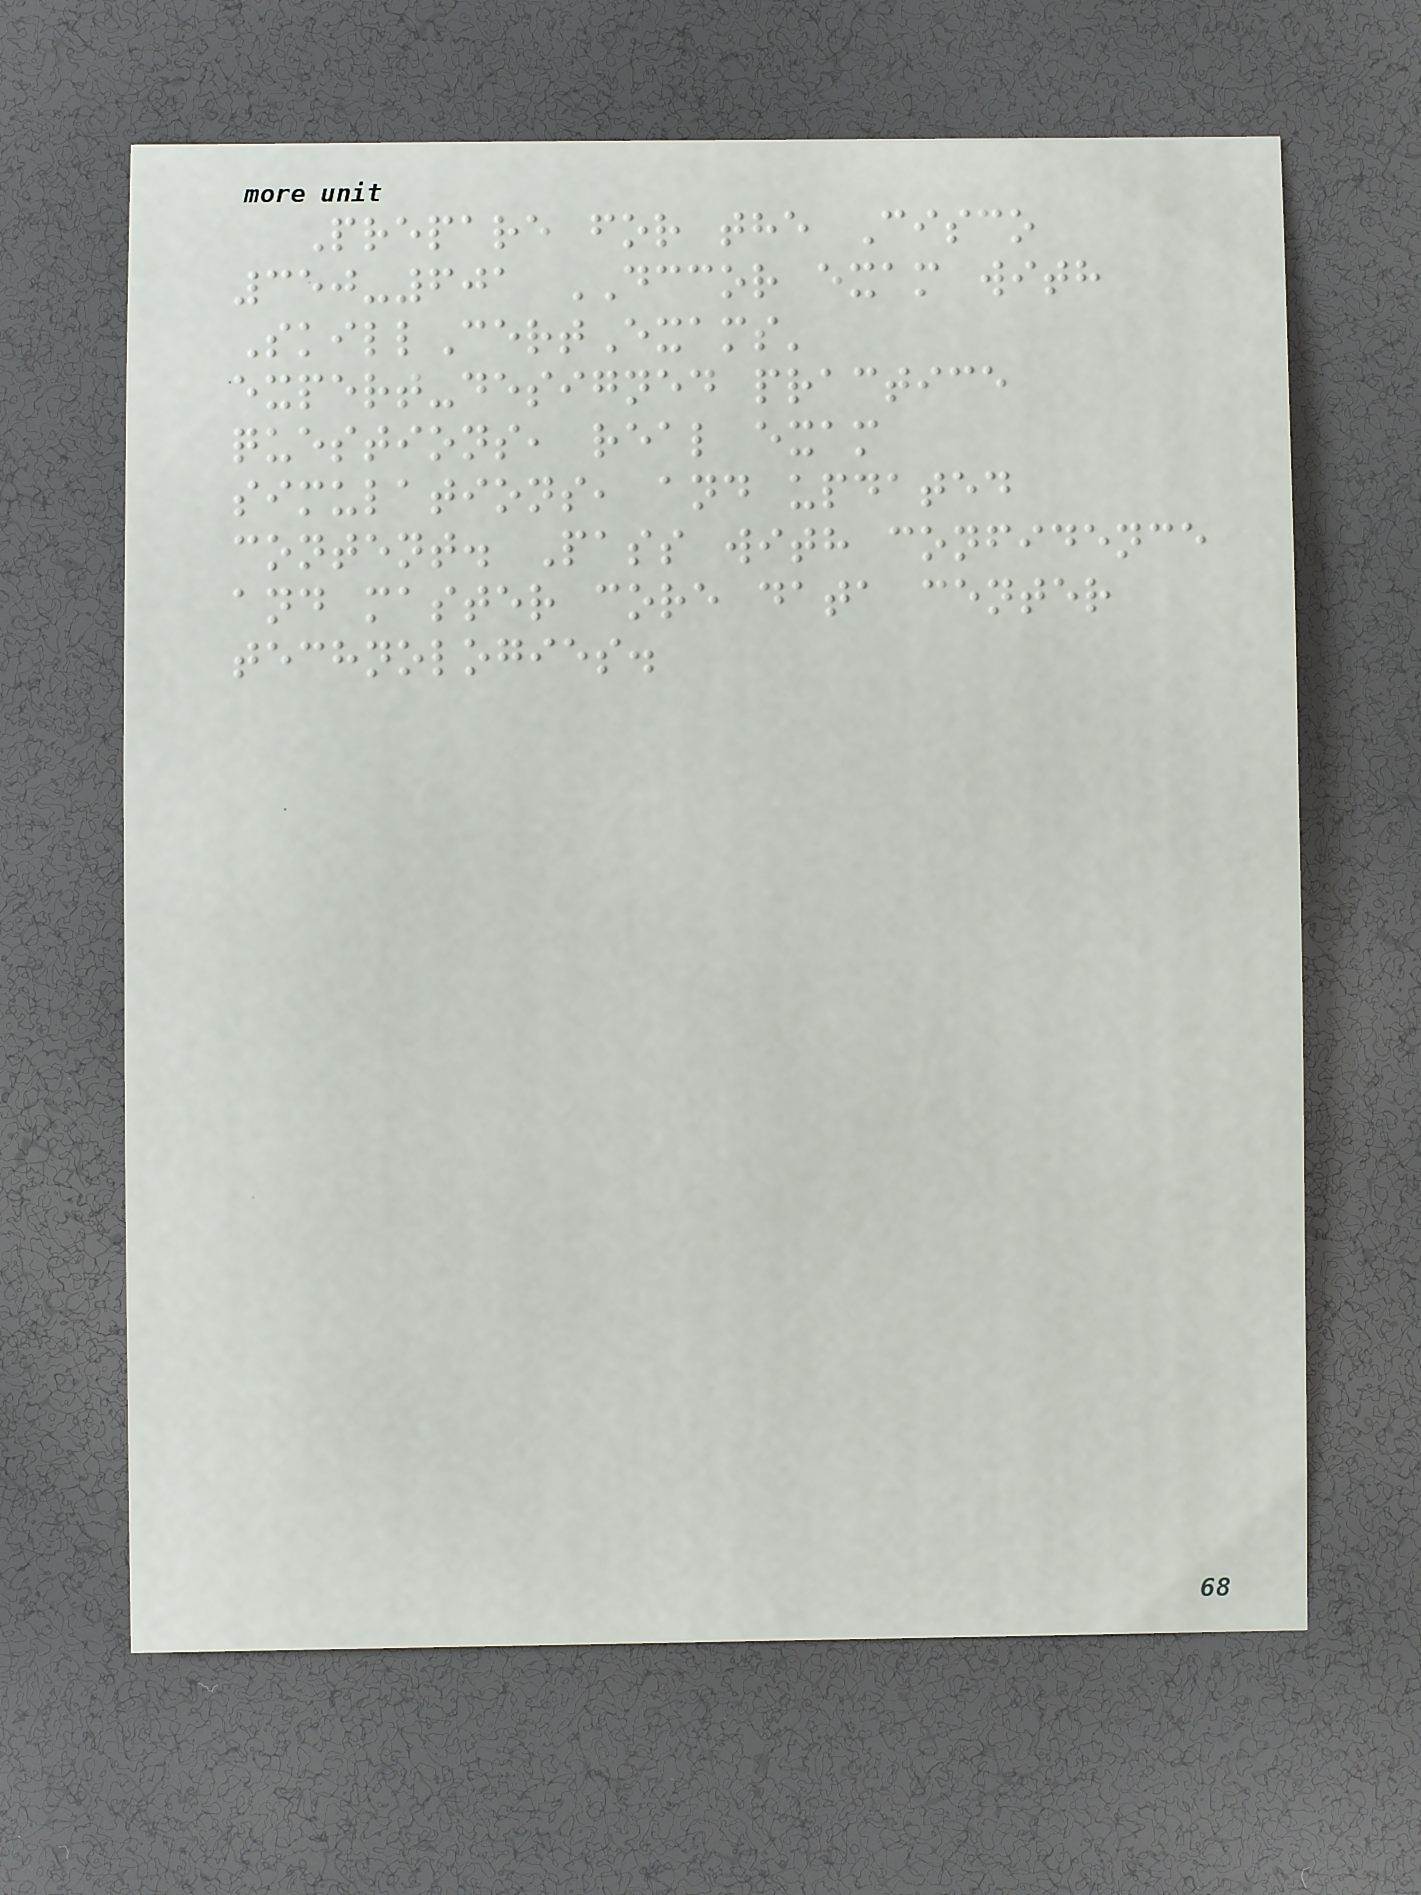Prepare for the Cisco
350-601 DCCOR exam with
SkillCertExams'
expert-designed practice
questions, real exam
simulations, and updated
content. Pass with confidence
and master core data center
technologies.
